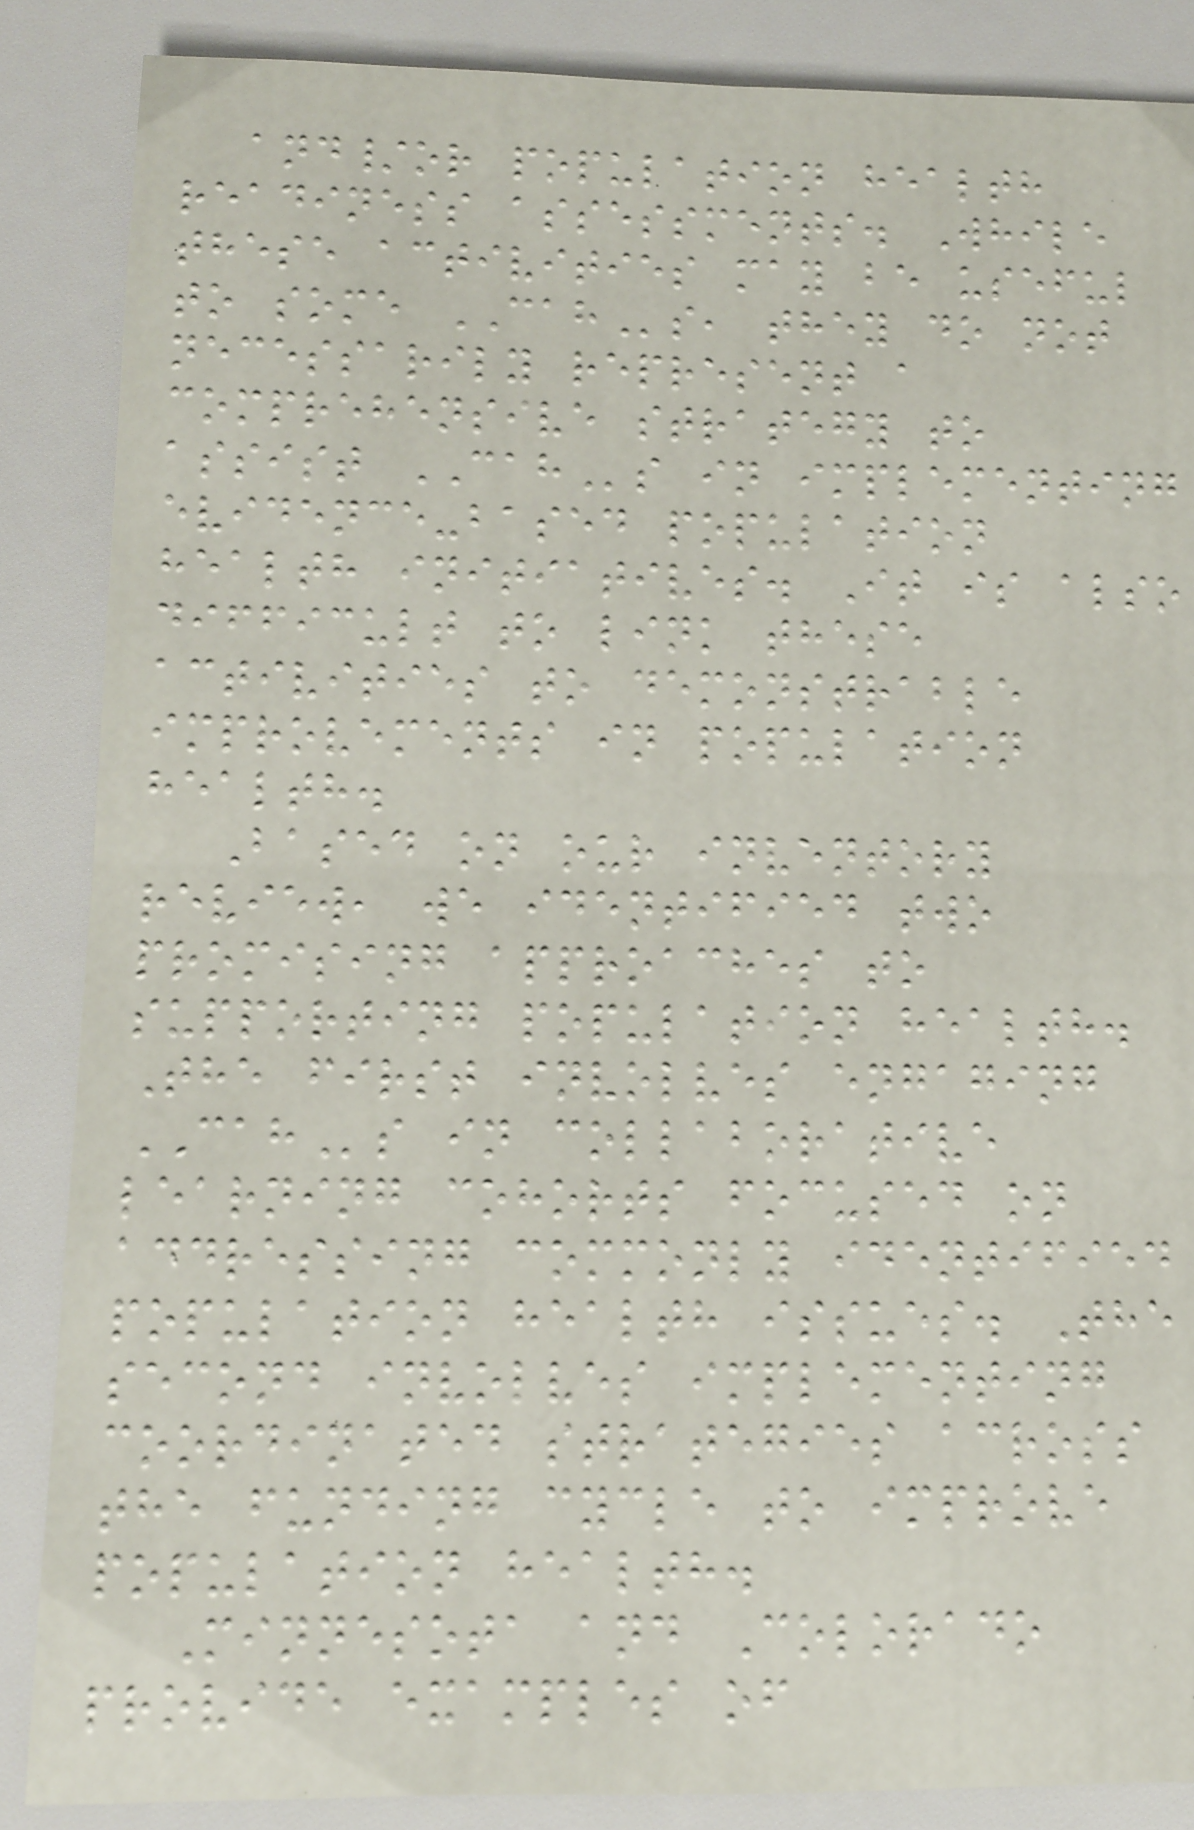and/or population health
readiness assessments. While
these activities may be useful
to some CAHs, they do not
necessarily represent a
comprehensive strategy to
assist CAHs in implementing
evidence-based population
health initiatives. It is also
difficult to link these
activities to demonstrable
improvements in population
health.
Based on our inventory
review, we identified two
promising approaches to
supporting population health.
The first involves engaging
CAHs in collaborative
learning cohorts focused on
addressing commonly identified
population health issues. The
second involves implementing
coordinated strategies across
the funding cycle to improve
population health.
Minnesota and Colorado
provide examples of
